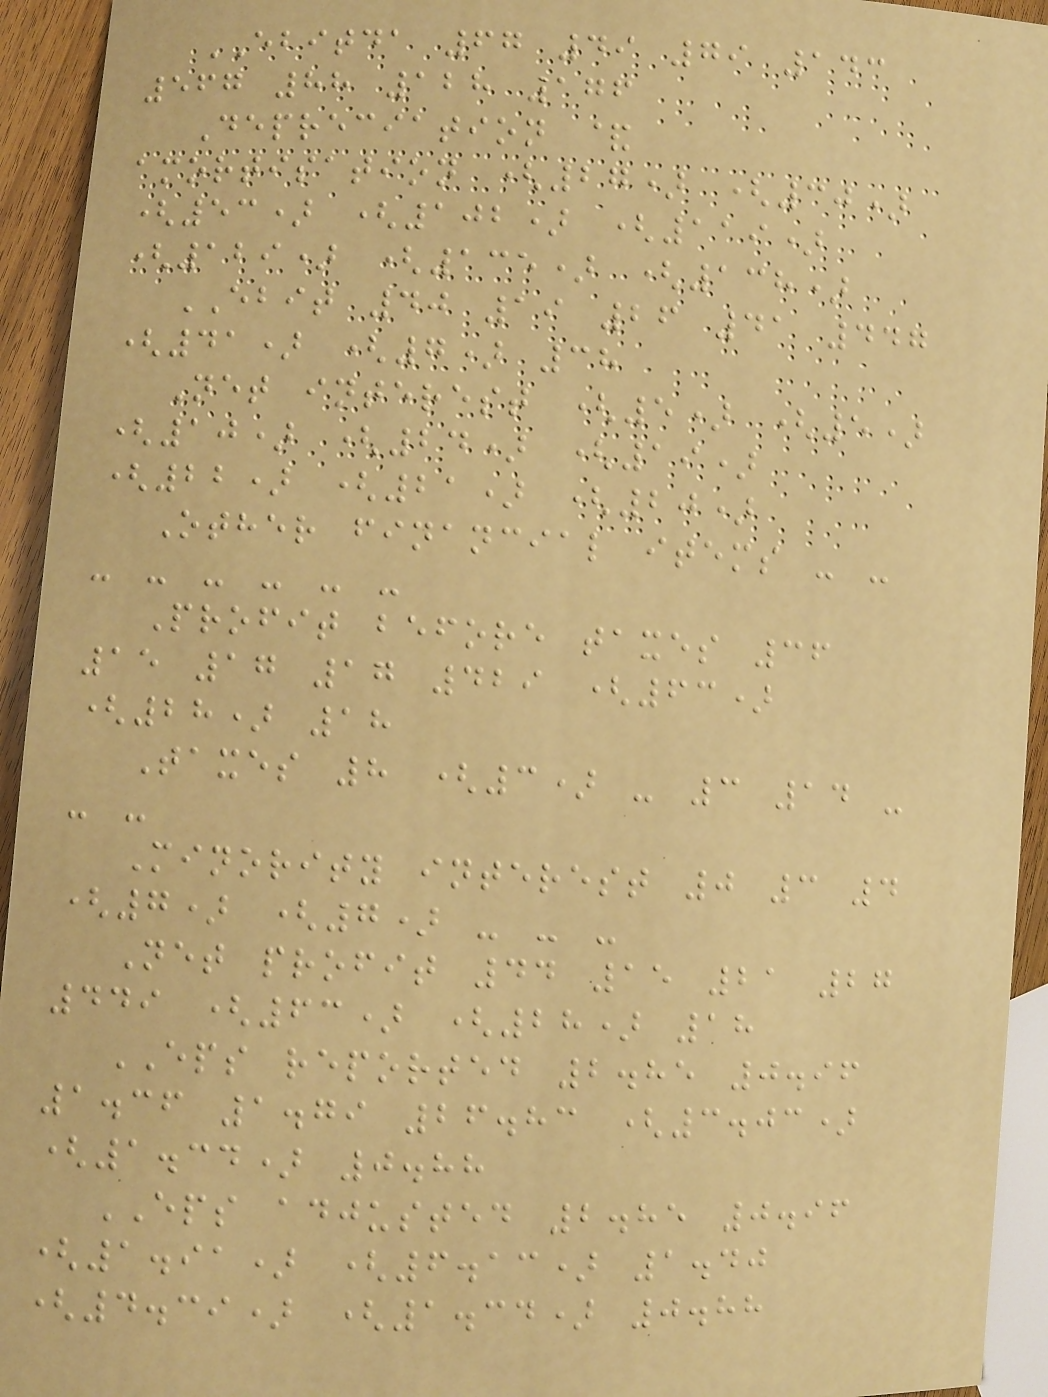EBITDA 67 49 79 143
567 88 128 176
Depreciation &
amortisation (27) (30)
(53) (102) (119)
(129) (135) (138)
EBIT 40 19 26 41 447
(41) (7) 38
Net interest (5) (5)
(10) (24) (19)
(22) (21) (20)
Other financial items - -
- - - - - -
Profit before taxes 36
15 17 17 429 (63)
(28) 18
Taxes 8 (3) - 3 14 -
- -
Minority interest 0 3 4
(7) (7) - - -
Net profit 44 15 21 27
449 (63) (28) 18
EPS reported 2.85 0.96
1.36 1.79 26.83 (3.03)
(1.34) 0.88
EPS adjusted 2.85 0.96
(1.91) (6.13) 1.40
(4.39) (1.34) 0.88
